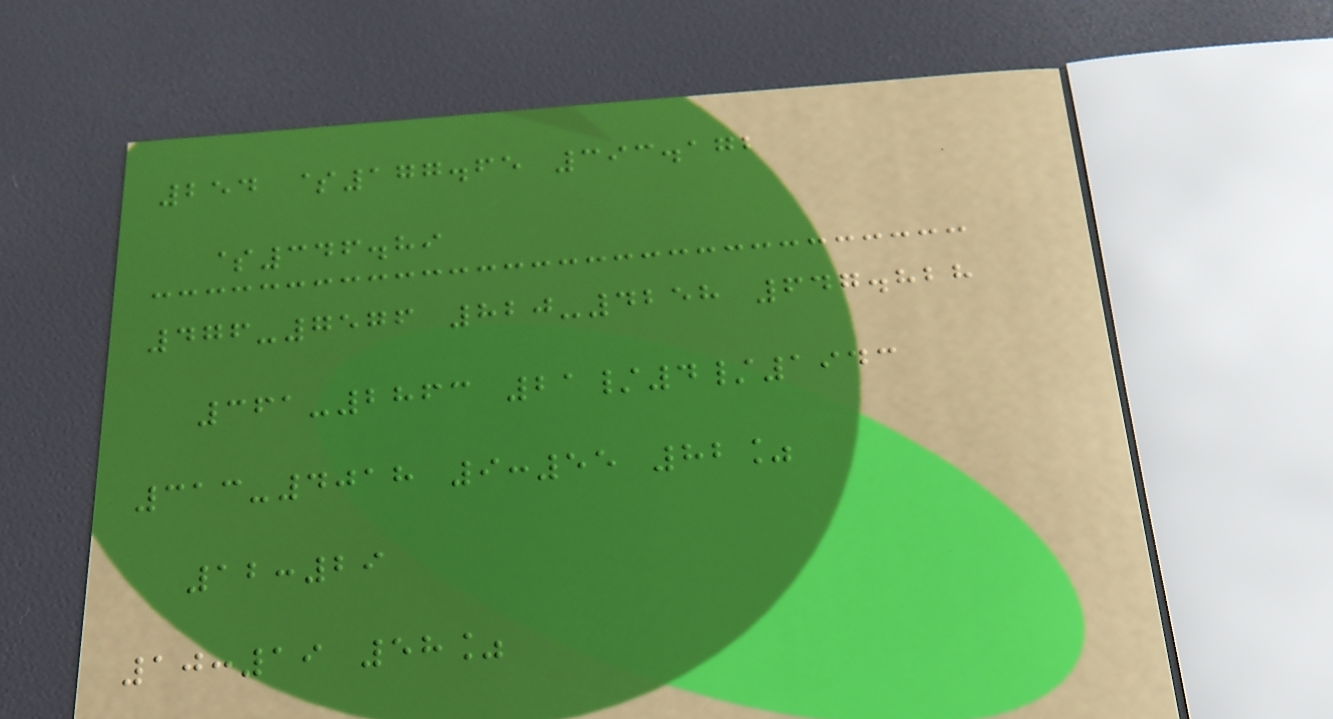254 $177.65 393.172
$346.89
476-7576 820-4258 647.828
361-2863 21/4/1943
313-4018 9:55 82%
12:29
10:19 58%
